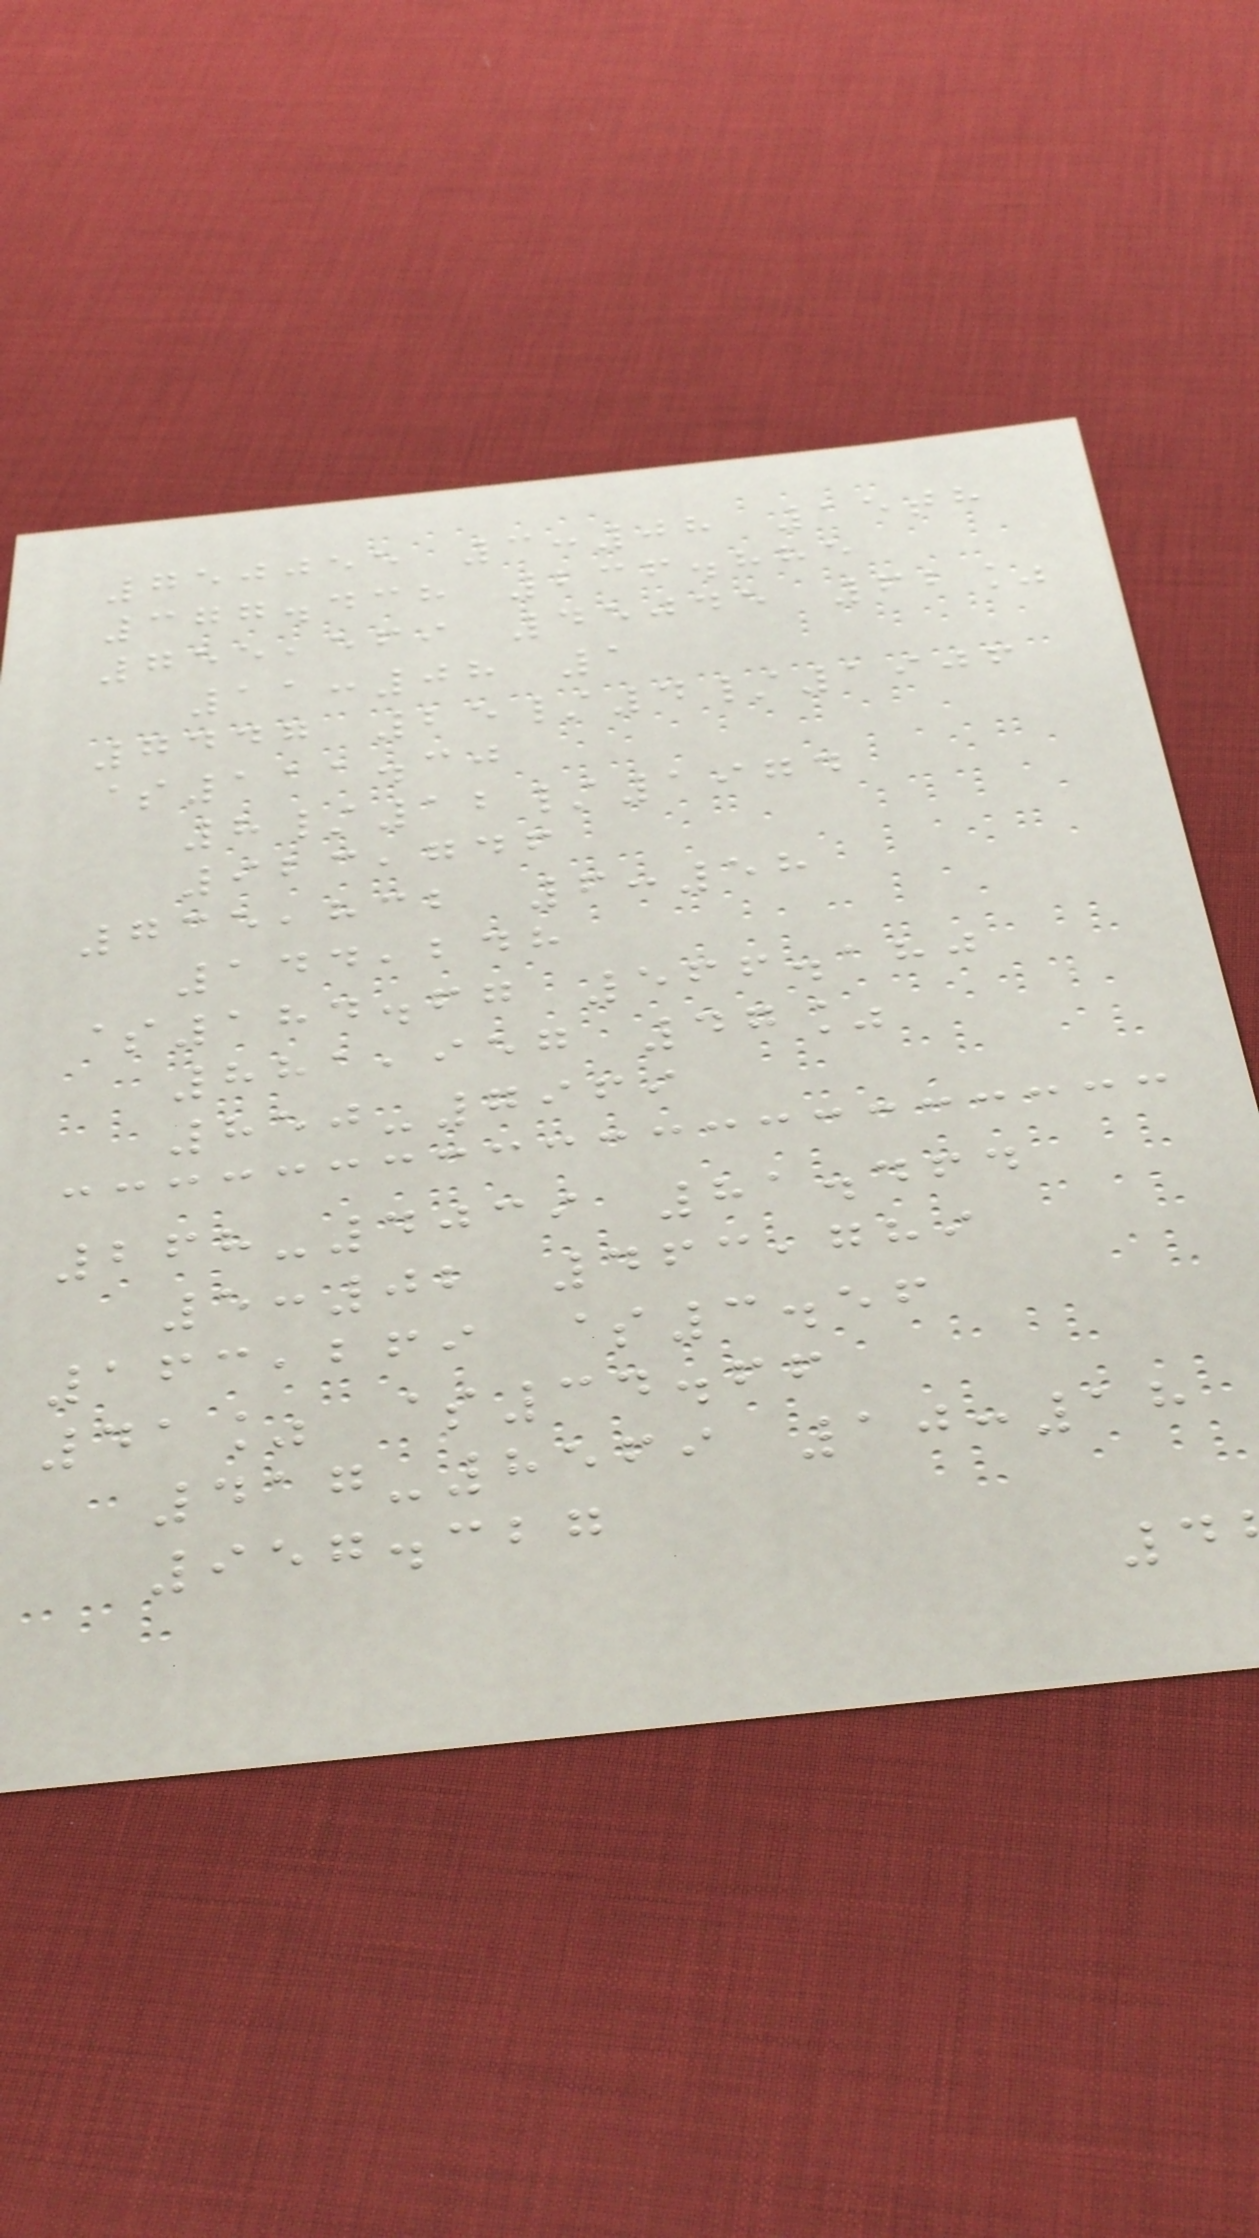750055 3:08 15th
377.438 236.885
755,569 45045 62%
11:08 1
7447 25/4/1906
$111.30
8/12/1974
923,746
735,832 6:58
144,248
$184.67 566.180
881,957 47%
850-7969
268-4039 81.464
5:02 463,789
163,269 $3.56
41% $34.66
417-8569 10:18
957.327
